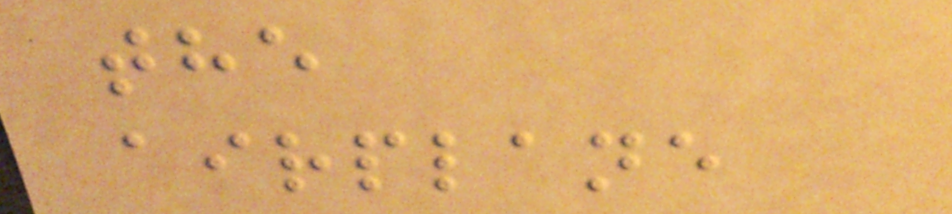the
airplane
